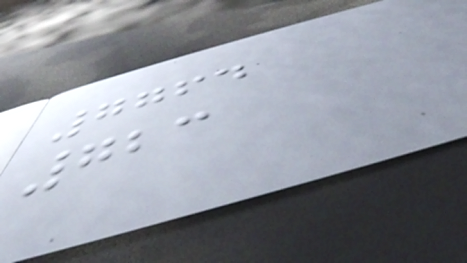7764
723
